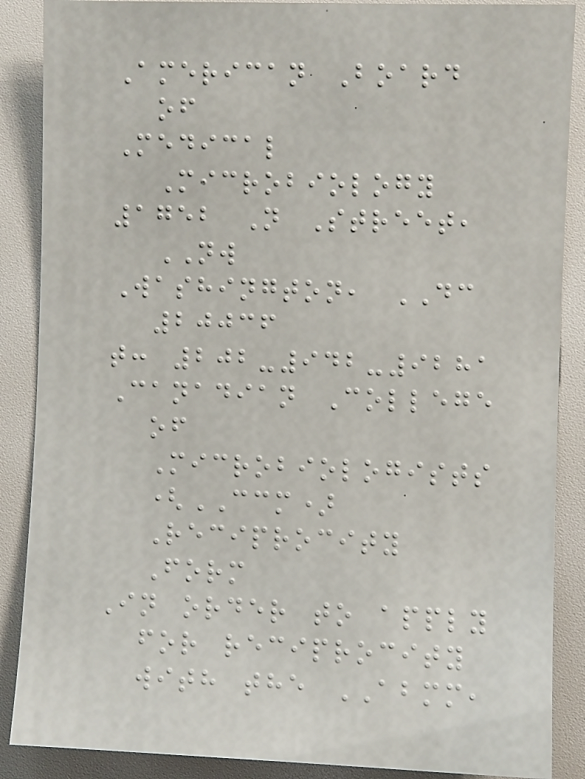American Board
of
Medical
Microbiology
1752 N Street,
NW
Washington, DC
20036
t: 202-942-9281
Canadian College
of
Microbiologists
(CCM)
Reciprocity
Form
In order to apply
for reciprocity
with the ABMM,
